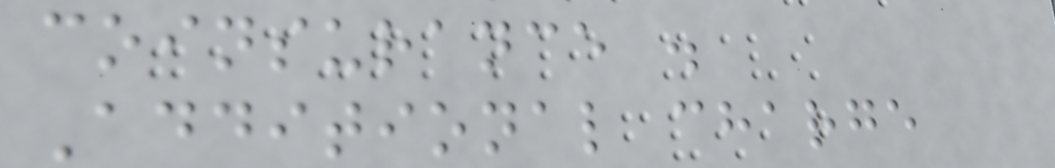coinsurance .
Additional charge
